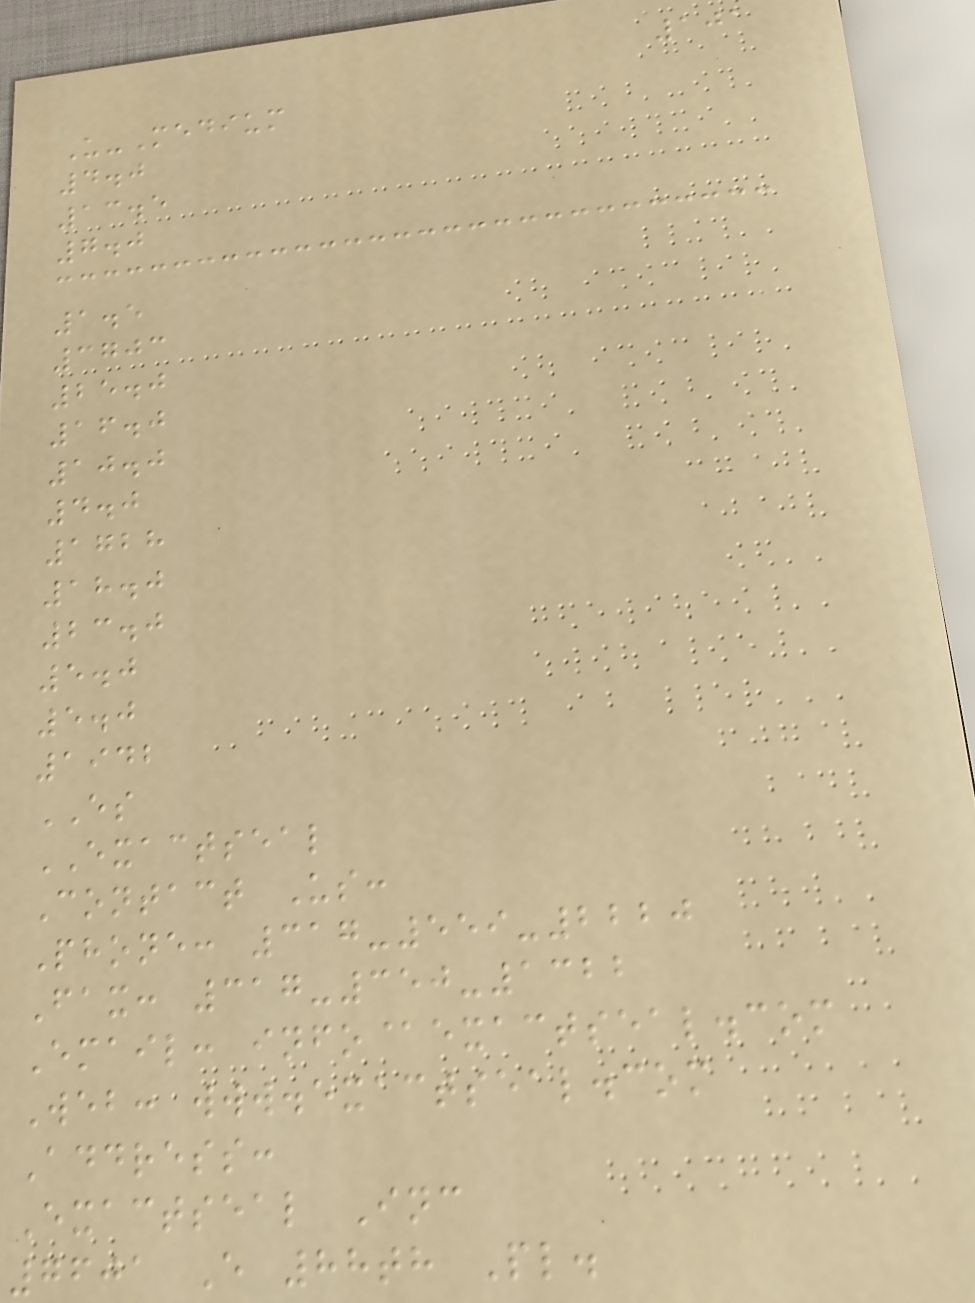101
U-Medium
4.0
13.5
7.0
1.5
3703
25.0
16.0
10.0
4.0
1728
18.0
23.0
5.0
5.0
1942
ES
EXACTSEAL
Contact Us:
Phone: 317-559-2220
Fax: 317-350-1322
Email: info@exactseal.com
Web: www.exactseal.com
Address:
Exactseal Inc
7601 E 88th Pl.
